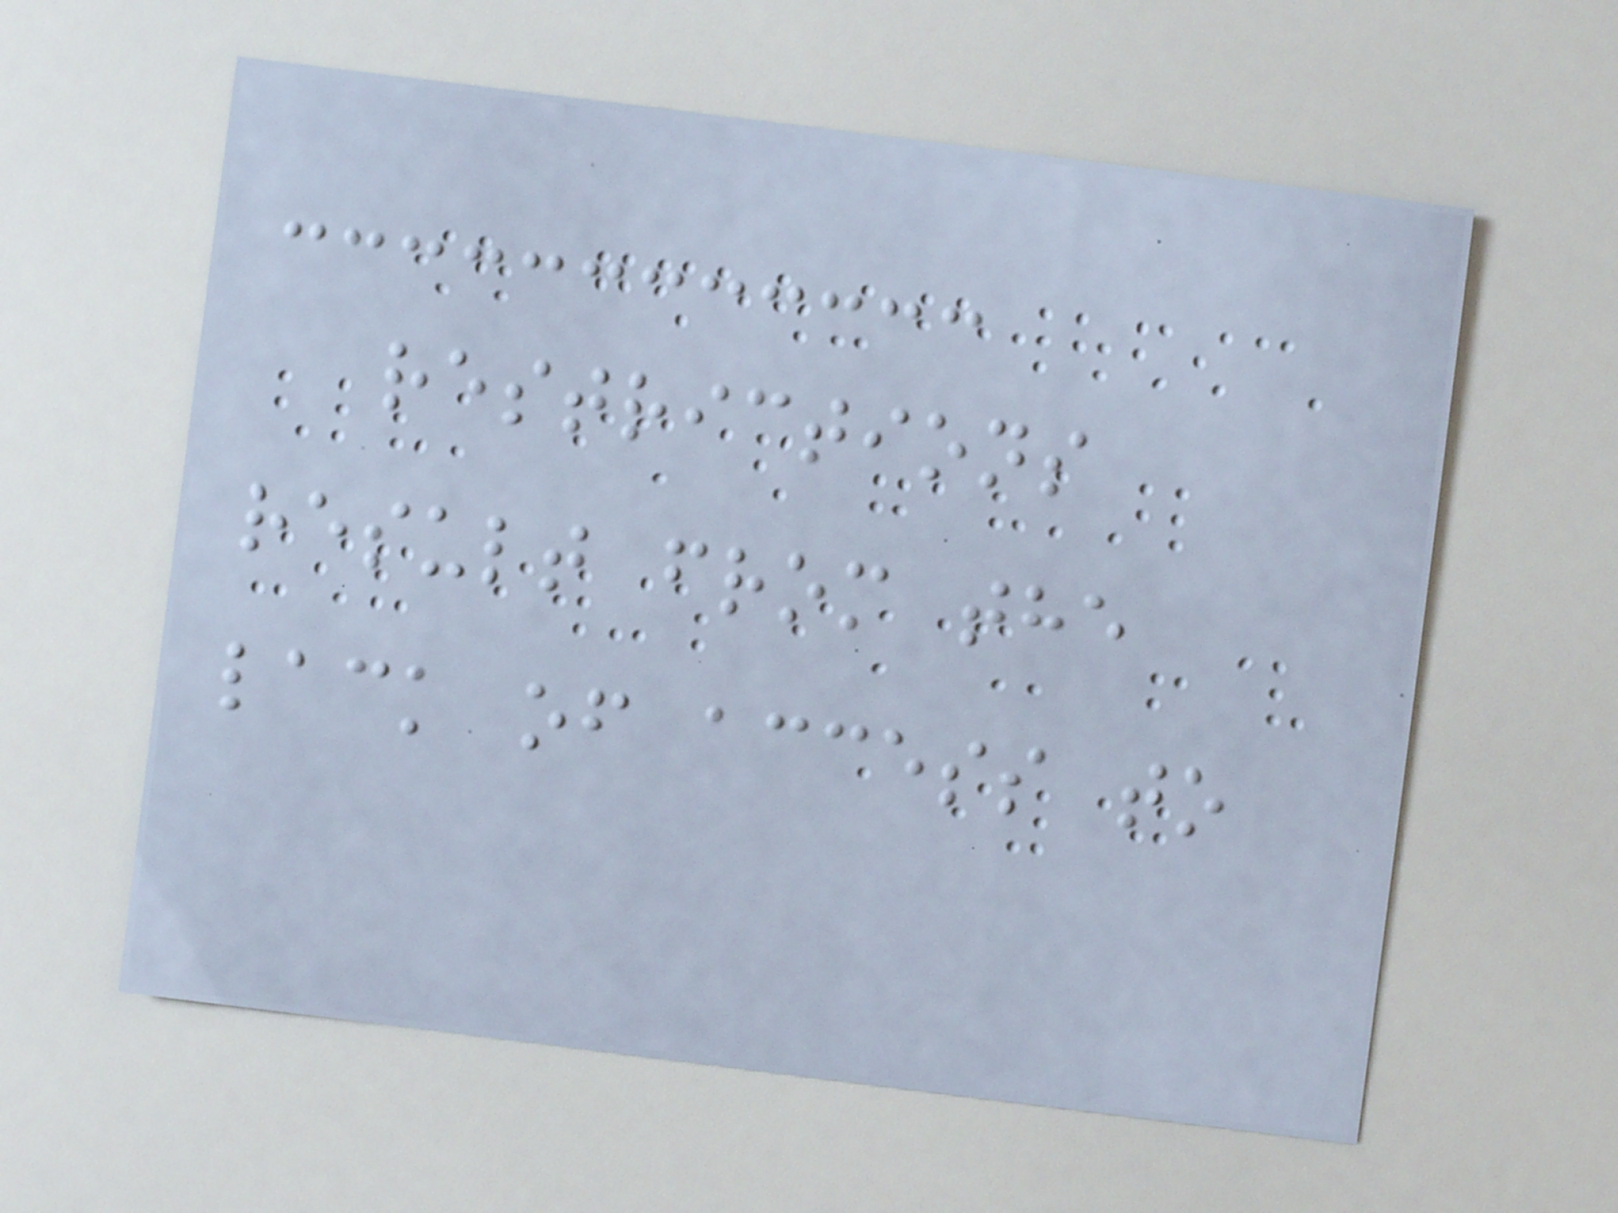restrictions
result from the
lack of access to
